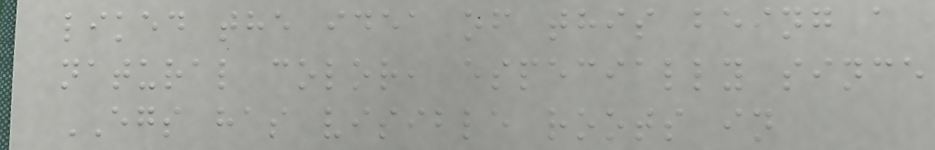liked the idea of this being a
natural color, especially since
EGS has visible roots in
